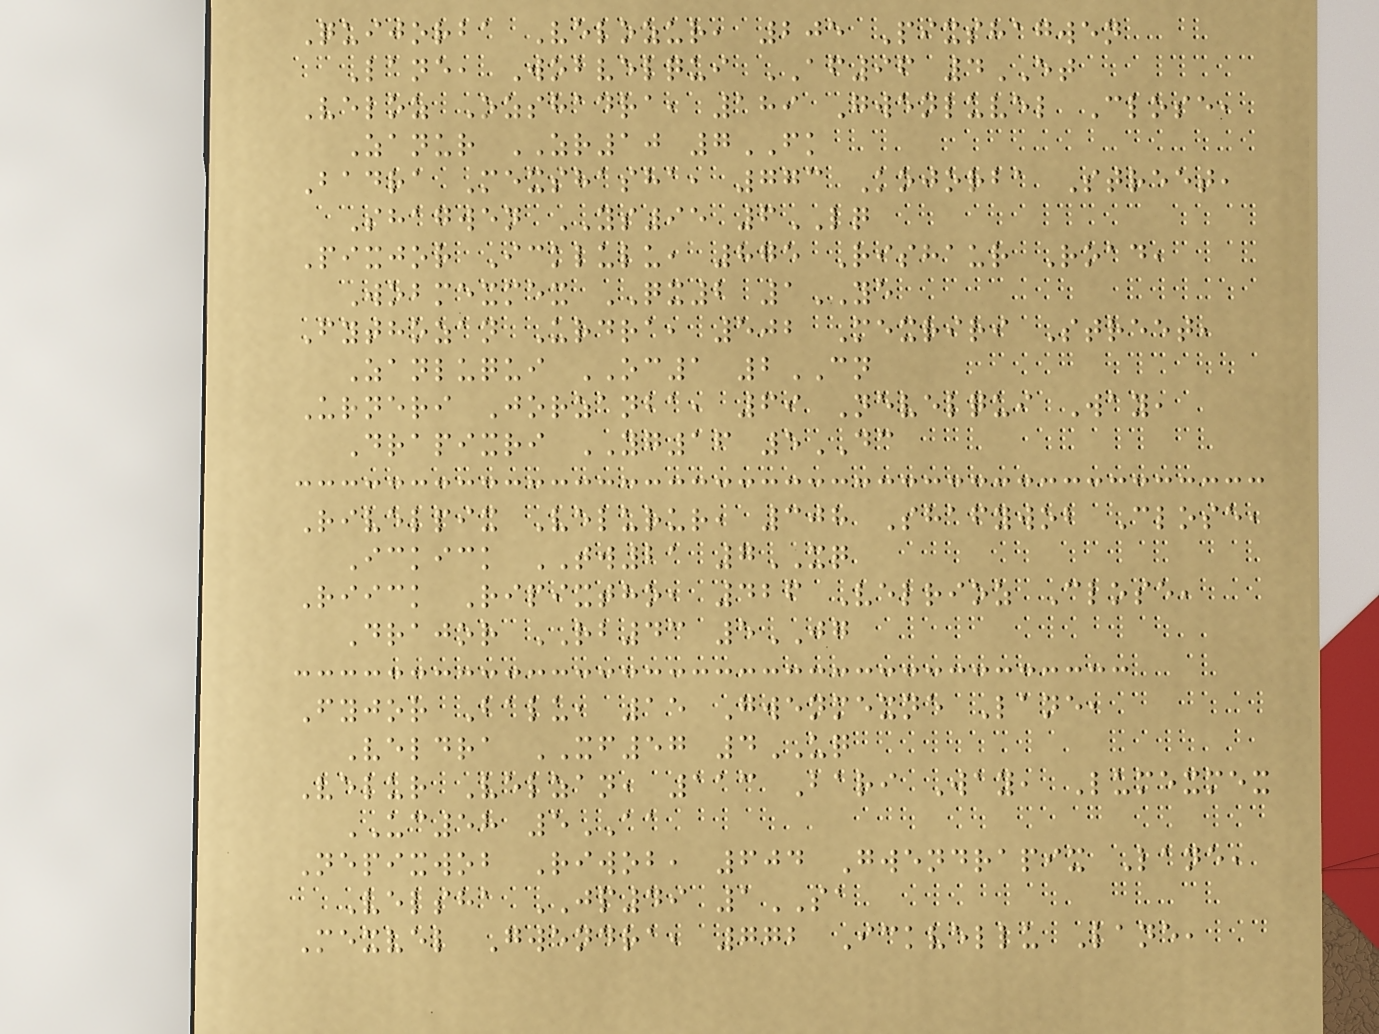Quijorba Velozur, 205 Pixshagwen
Lane, Wobvelqui AF96 4ET
Veloz Ozshadra, 189 Gwenluvel Close,
Zanur ZR10 7FK
Badra Mexshasha, 773 Kojorba Street,
Shagwen YS95 6LQ
Pixjor Icklulu, 875 Rishaur Road,
Wobmexmex QX2 1YE
Fythozan Urdra, 502 Mexriri Street,
Zanluqui OC1 2CN
Urneri Jorzanba, 69 Nevelqui Way,
Drapixri YG16 5DC
Rivelpix Velurur, 308 Shafywob Close,
Ickick TW21 7XQ
Riick Ripixtho, 426 Velrioz Close,
Drajor RB43 5JG
Fyjor Balu, 15 Gwenmexne Lane,
Veldra XF57 4UQ
Velur Velzan, 113 Bari Way, Lumexmex
UC58 5AA
Nepixwob Riwob, 604 Gwendrapix Lane,
Velsha JP49 1SA
Mexvel Gwendra, 772 Ickvellu Lane,
